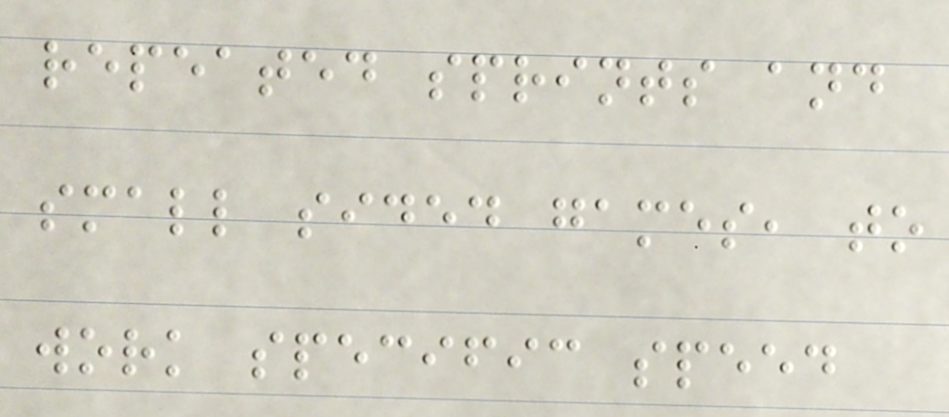repeated sprints and
small sided games, to
work specific speed
